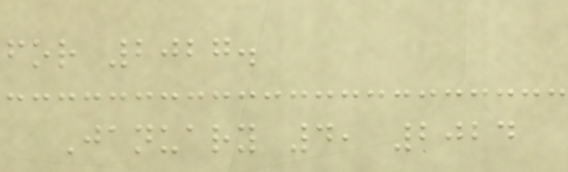for 2027.
January 4, 2024
